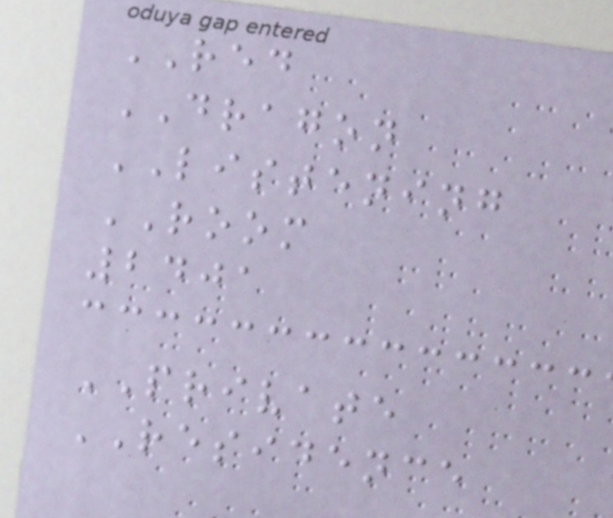RED
DRAGON
LISTENING
ROOM
2401
PRIVATE
RESIDENCE
